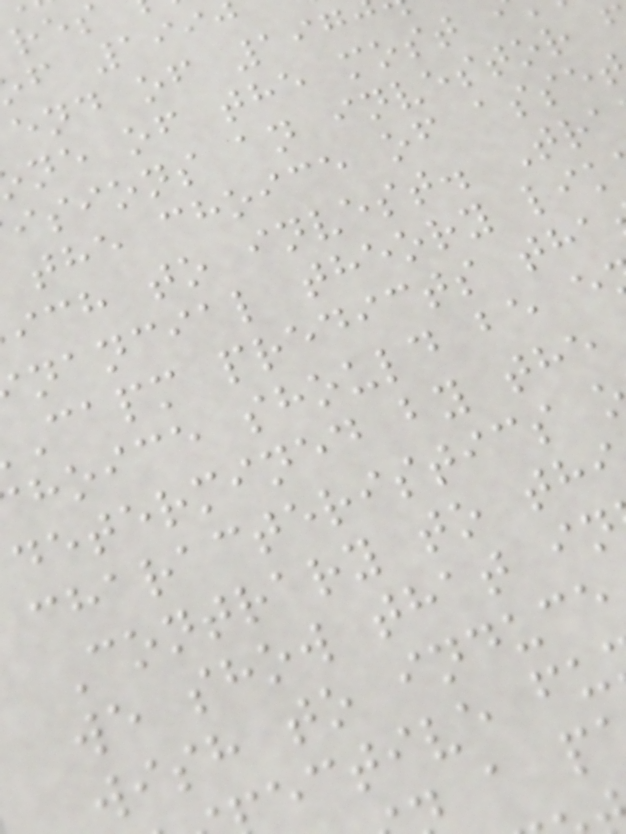end of 197
ne of the most
isions an investor
the choice of asse
ich to invest. Tra
nancial theory lik
capm predicts tha
hoice should be e
determined by the
characteristics
Contrary to th
we show that in
wish to induce
ective fu
